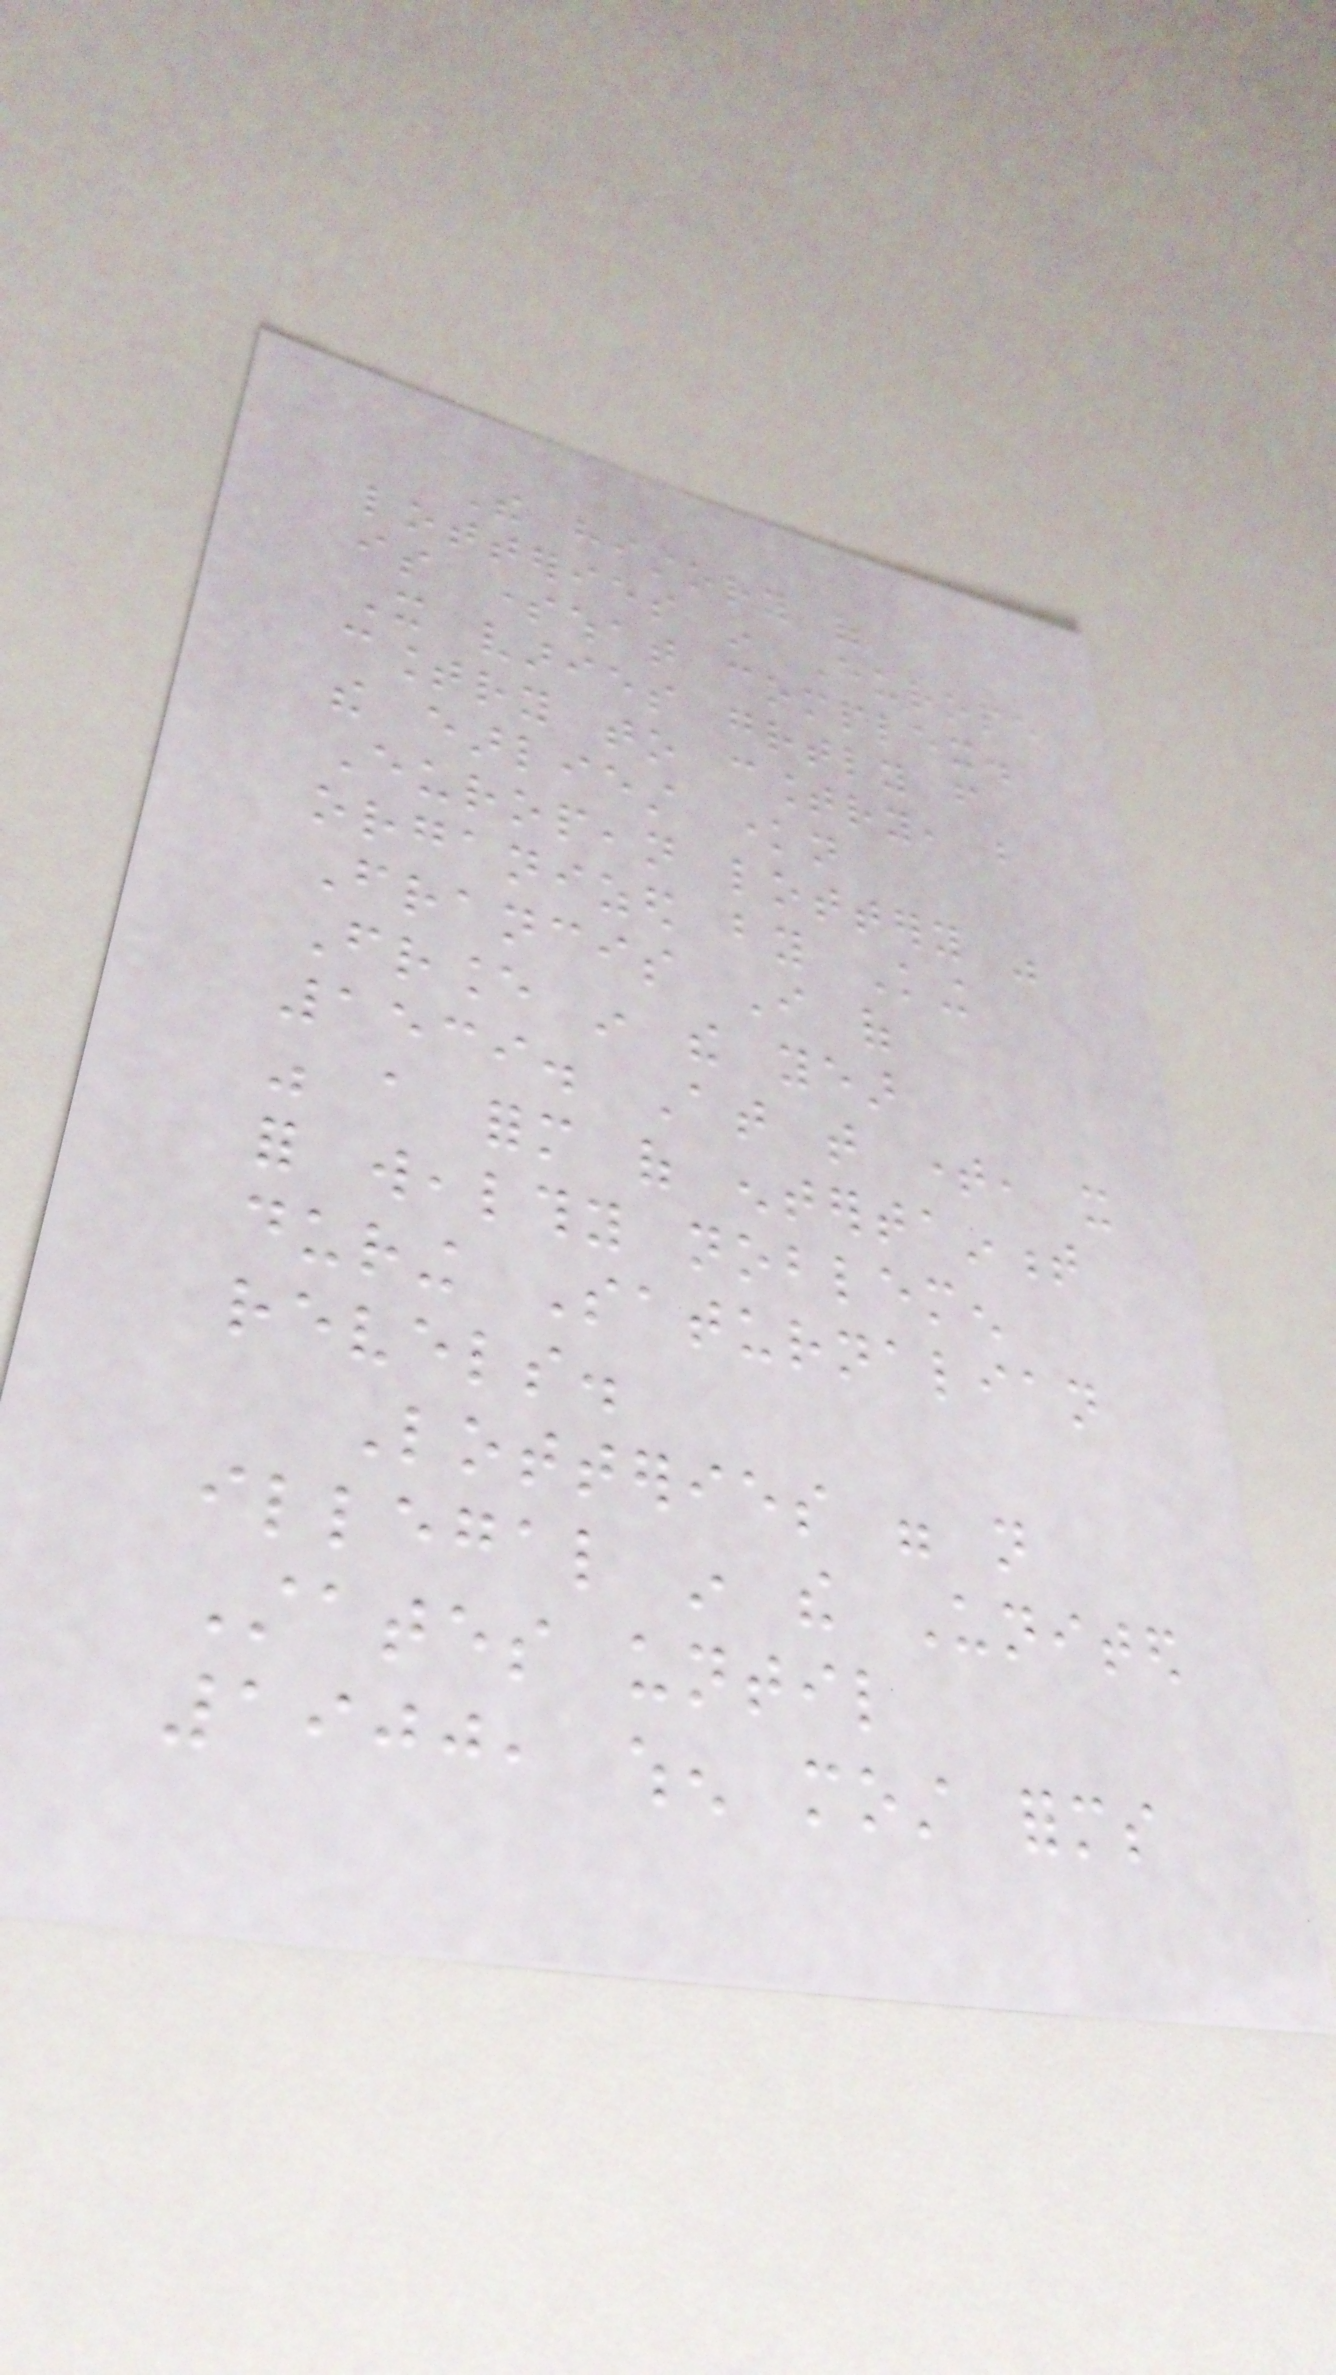The history of
lotteries in Europe
is somewhat complex.
It varies greatly from
country to country, but
the earliest known
European lottery was
organized by King
Francis I of
France in the year
1539. At that time, it
was a form of entertainment
for wealthy noblemen
during Saturnalian
revels.
Lotteries were not
illegal in the United
States until
1900, when most forms
